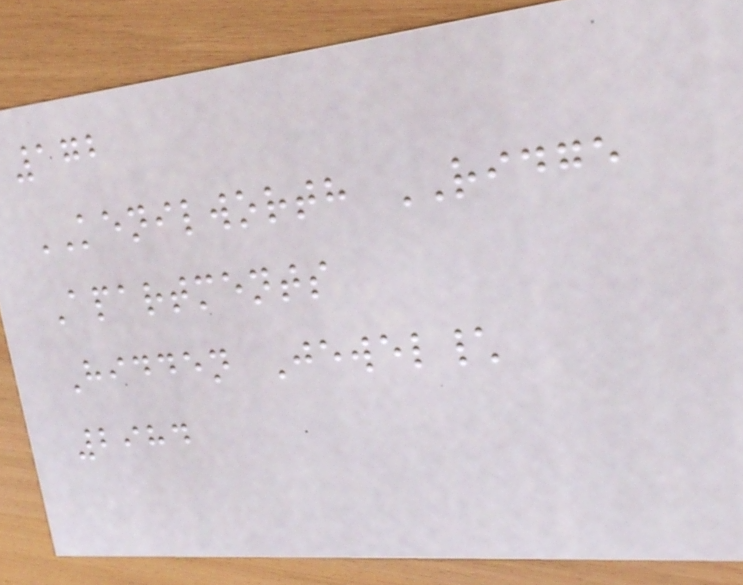172
KENILWORTH RIDGE
Apartments
Hidden Jewel\
2984
